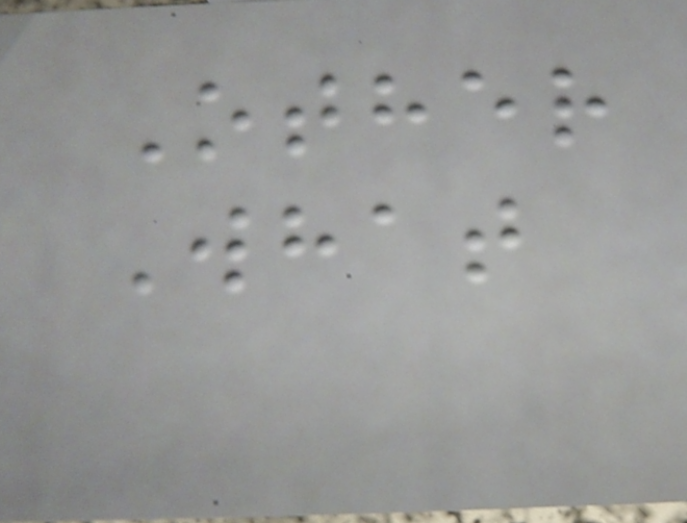Other
What
